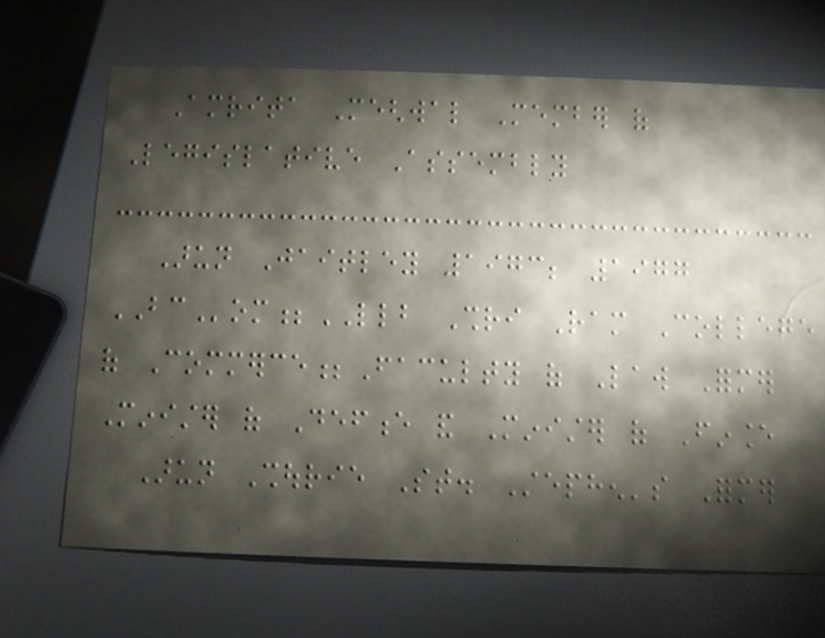Amrita Meghwal Member of
Legislative Assembly
Arun Jaitley 1973; 1977
BCom;LLB Shri Ram College
of Commerce;Faculty of Law Former
Minister of Defence and Minister of Finance
Arun Shourie St. Stephen's Former
